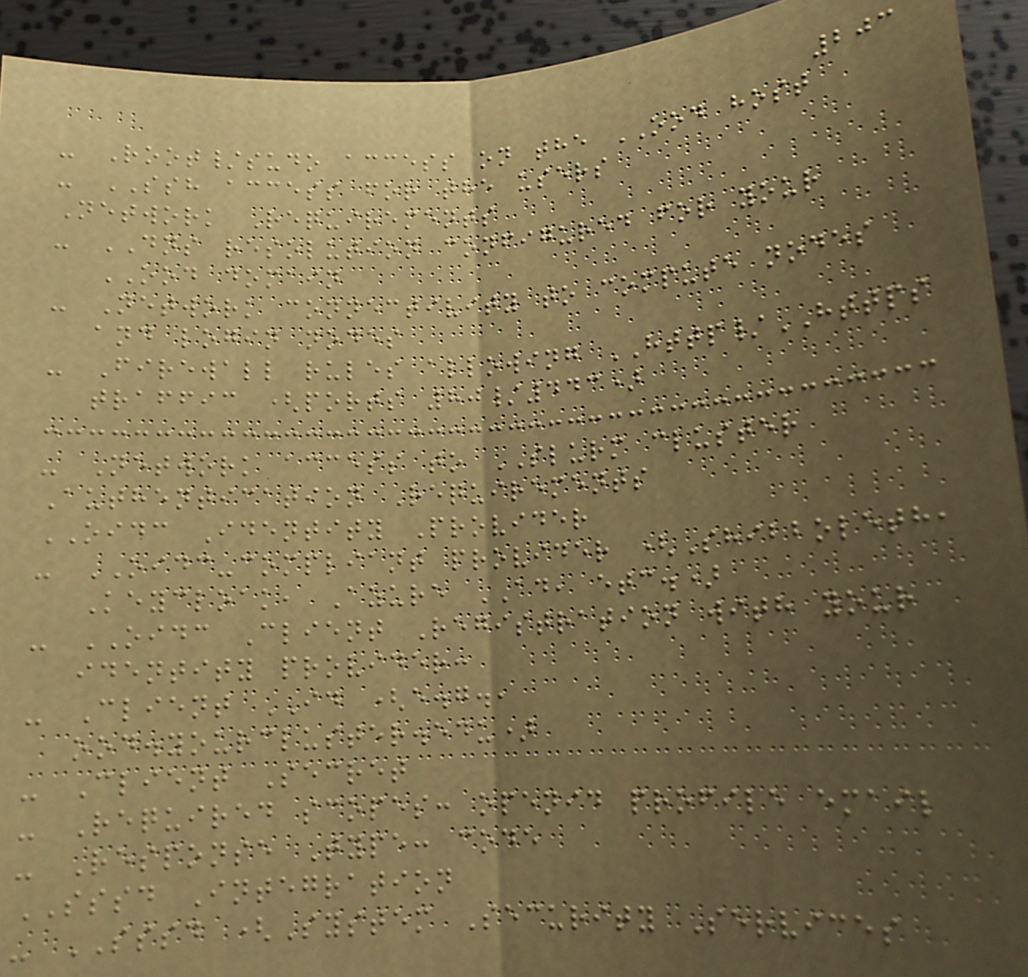203
- Root/sudo access on the OOD host
- SSH access for the users
Network Requirements
- DNS resolution configured for your
OOD domain
- Network connectivity to compute nodes
and login nodes
- Firewall rules allowing HTTP/HTTPS
traffic (ports 80/443)
- Network access to SLURM cluster
Authentication Requirements
OIDC Identity Provider
- OIDC-compliant provider (Shibboleth,
Keycloak, Azure AD, etc.)
- OIDC Client Registration with your
identity provider:
- Client ID (e.g.,
ood.yourcluster.edu)
- Client Secret
- Required scopes: openid profile email
- Response Type: code
SSSD Integration
- SSSD (System Security Services
